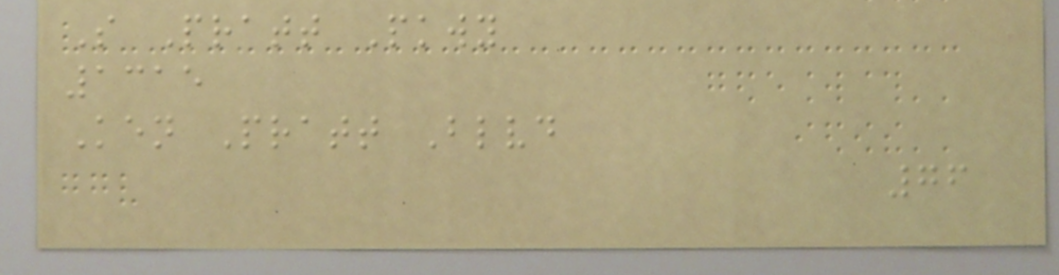S Pratt Pkwy
1315
Ken Pratt Blvd
76
